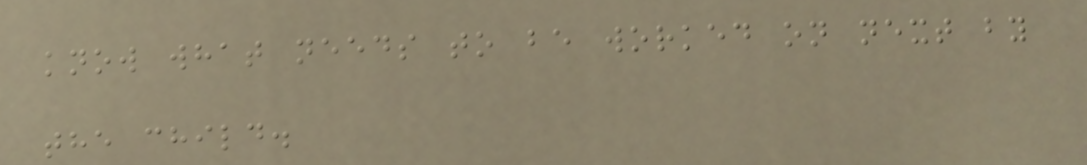know what needs to be worked on next by
the child.
